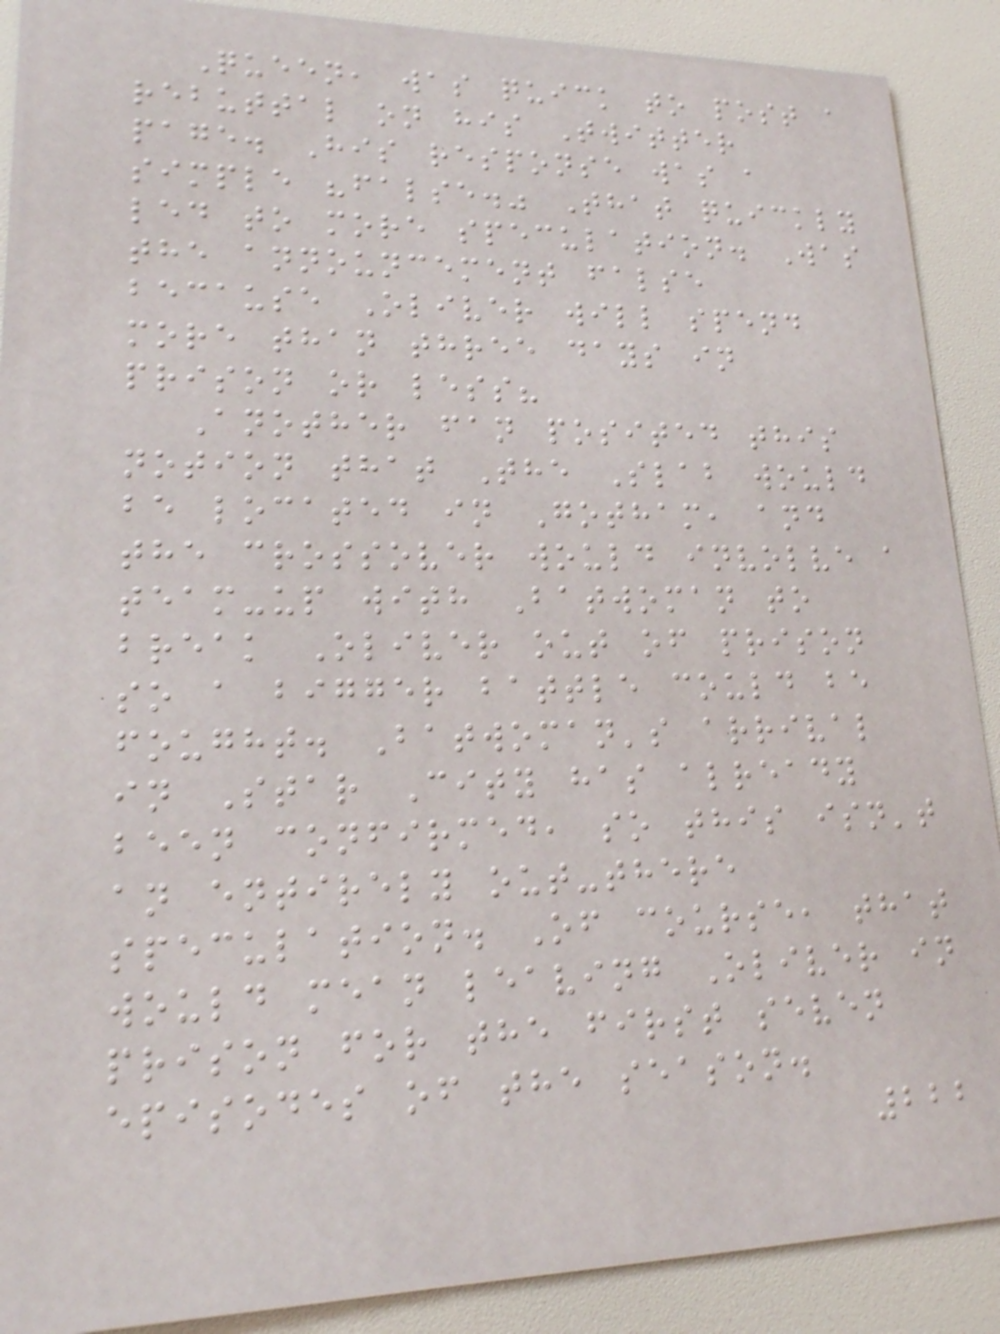Queen, was quick to post a
rebuttal on his Twitter
page. His response was a
simple "false." That quickly
led to more speculation. Was
the announcement false
because Oliver will spend
more than three days in
prison or less?
Another fan posited this
notion that The Slab would
be located in Gotham, and
the crossover would involve a
team-up with Batwoman to
break Oliver out of prison
so a bigger battle could be
fought. Batwoman's arrival
in Star City has already
been confirmed, so this isn't
an entirely out-there
speculation. Of course, that
would mean leaving Oliver in
prison for the first seven
episodes of the season.
222
